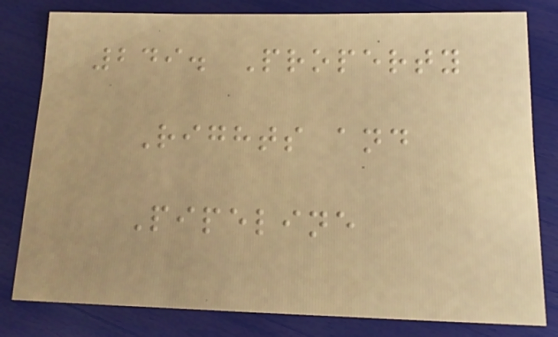249. Property
Rights and
Pipeline
